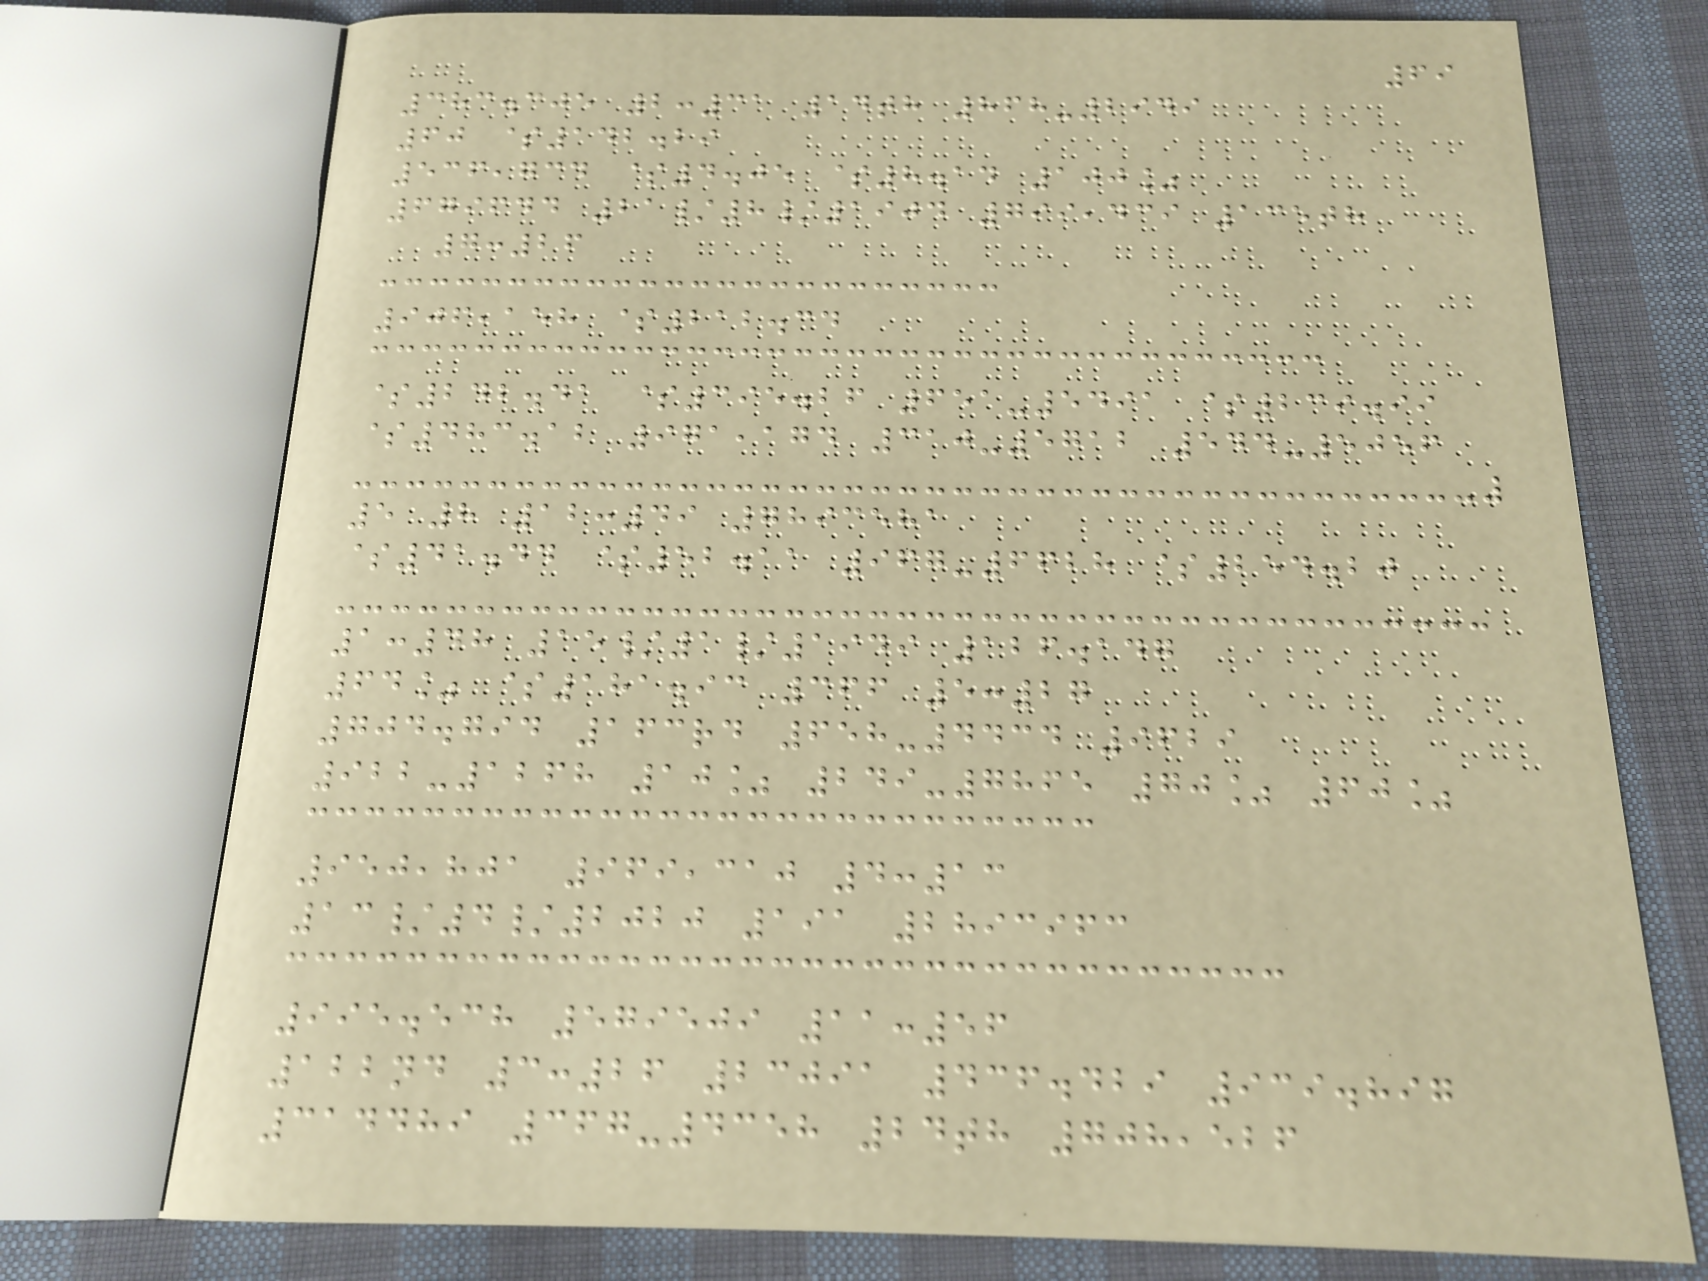69
383.305 2:31 14th 868-2949
60 $142.29
536,734 $4.05 $8.14 100%
679644 21/8/1904 799,439 135th
7:26
906,158 $212.34
$242.41 $395.26 651-5491 $239.99
$483.12 971,174 310-5712 544-5056
5 8 12:49 7893581
$41.44 $52.11 967-6628 $254.20
1:48 15/1/1949 126.147
64% $181.93 366 5:27
704.794 163rd 658-4434 9629
922-1268 10% 249-7865 70% 60%
950,801 969,310 4:13
13/4/2020 191 2893963
995.538 579509 11:56
122nd 3:26 23091 436.429 939.897
314489 367-4358 24th 708,526
